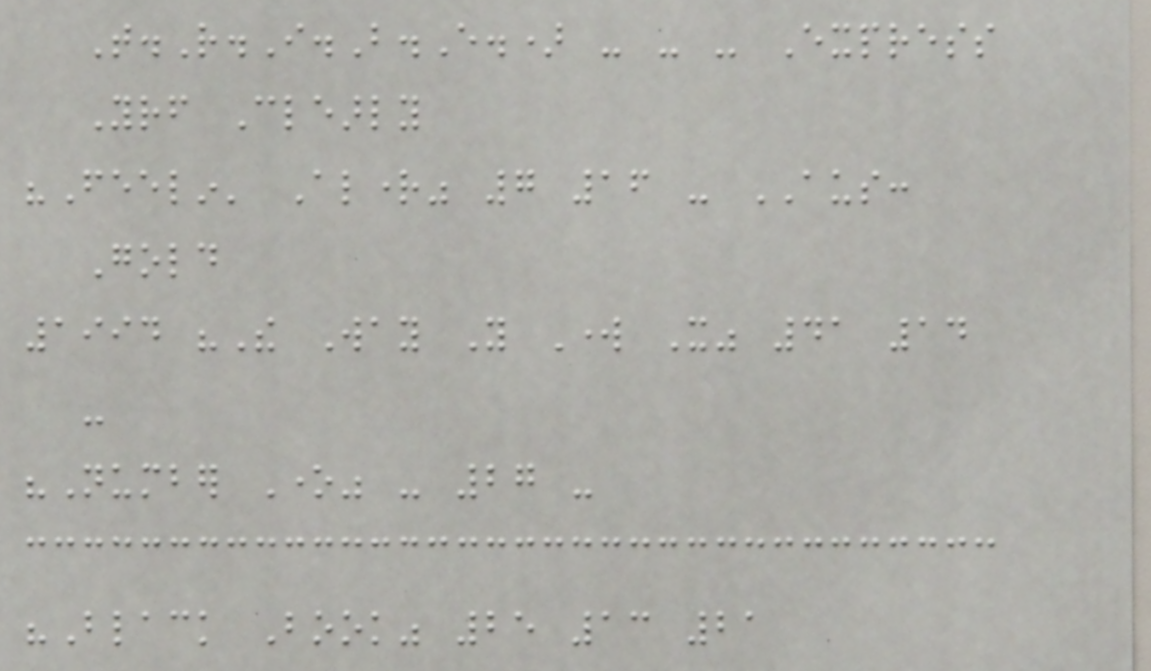T.R.I.B.E.) - - - Express
Yourself Clearly
"Feelin' Alright" 7 16 - AUS:
Gold
1994 "The Way You Work It" 41 14
-
"Number One" - 27 -
"Black Book" 25 13 21
